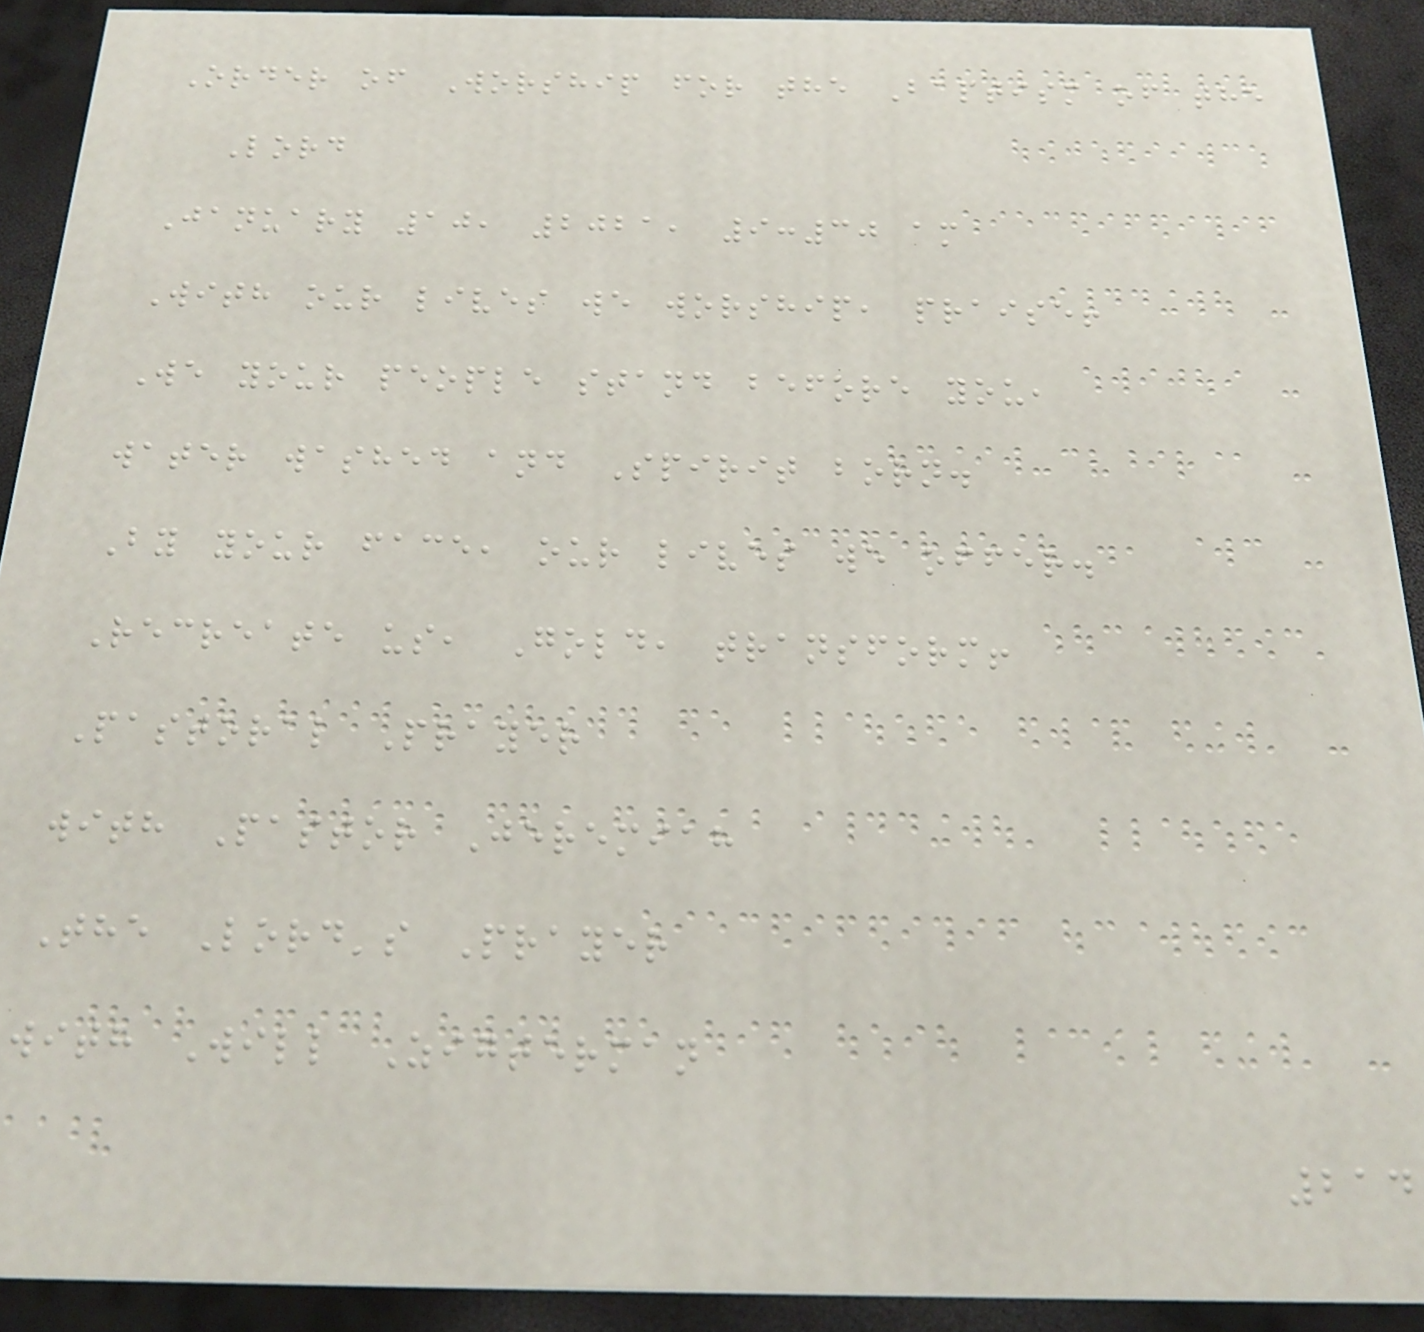Order of Worship for the Baptism of the
Lord
January 10, 2021, 9:30 am
With our lives we worship, praise!
We your people stand before you,
water washed and Spirit born.
By your face, our lives we offer.
Recreate us, Gold, transform!
Pastoral Prayer
with Pastor Jeremiah
The Lord's Prayer
with Will Zigterman
214
